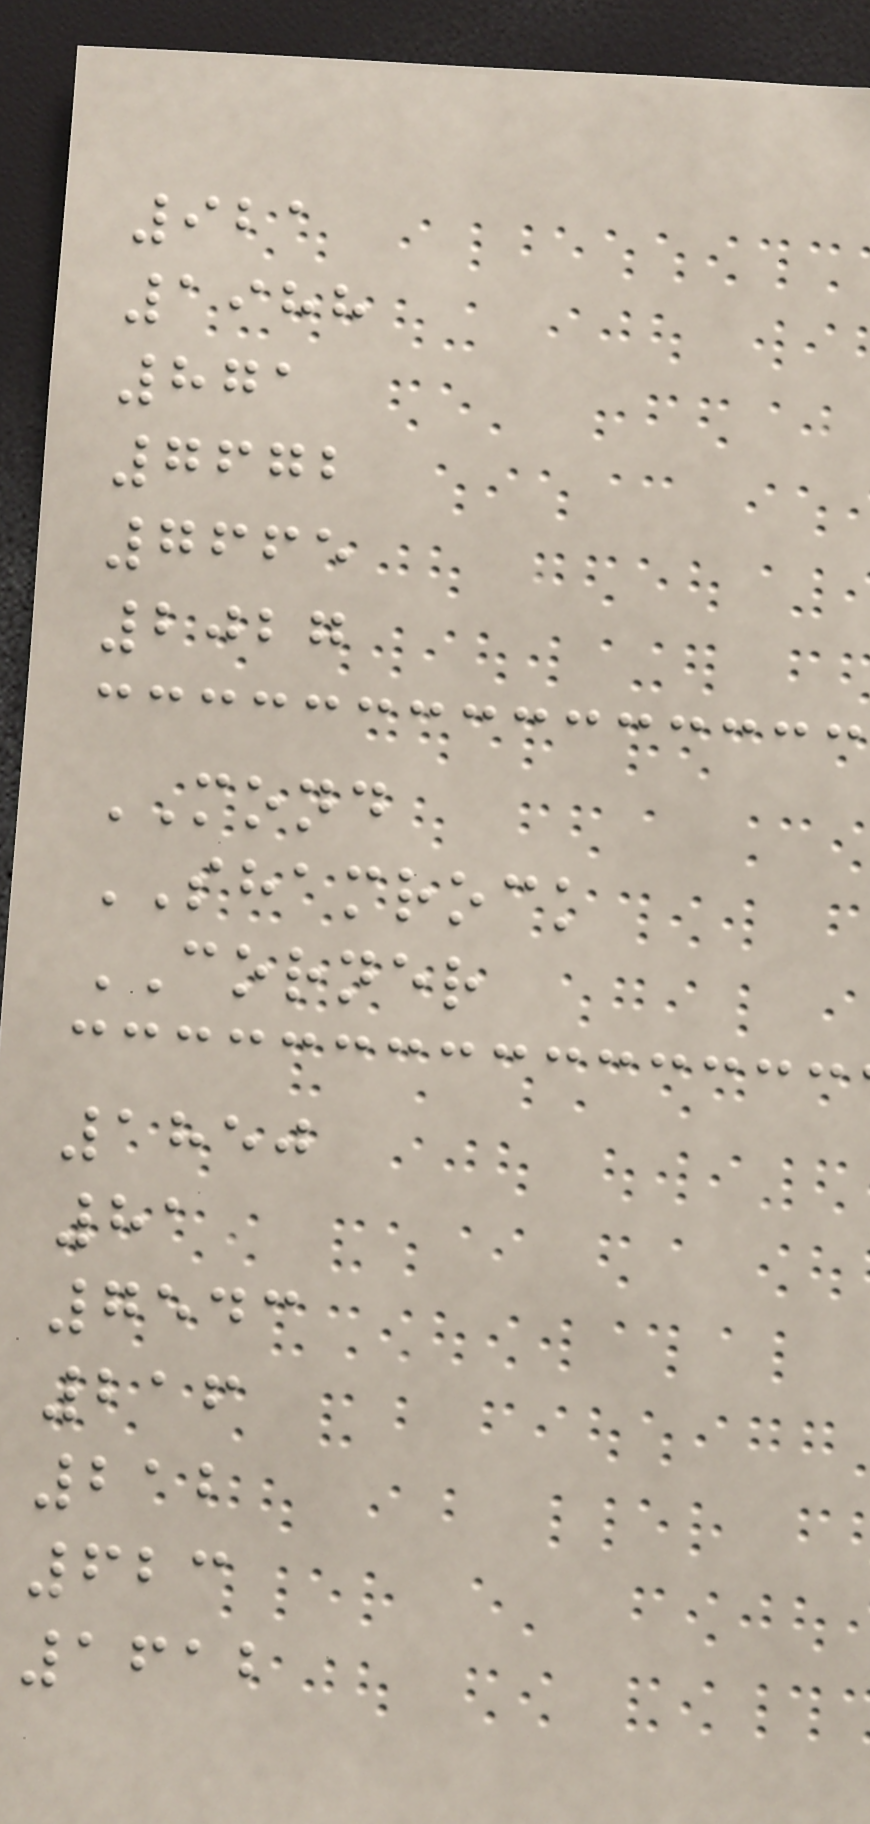921
1988
871
7672
7665
2027
MOND
SHAMROCK
CORNER
1850
81
7543
216
212
623
1612
